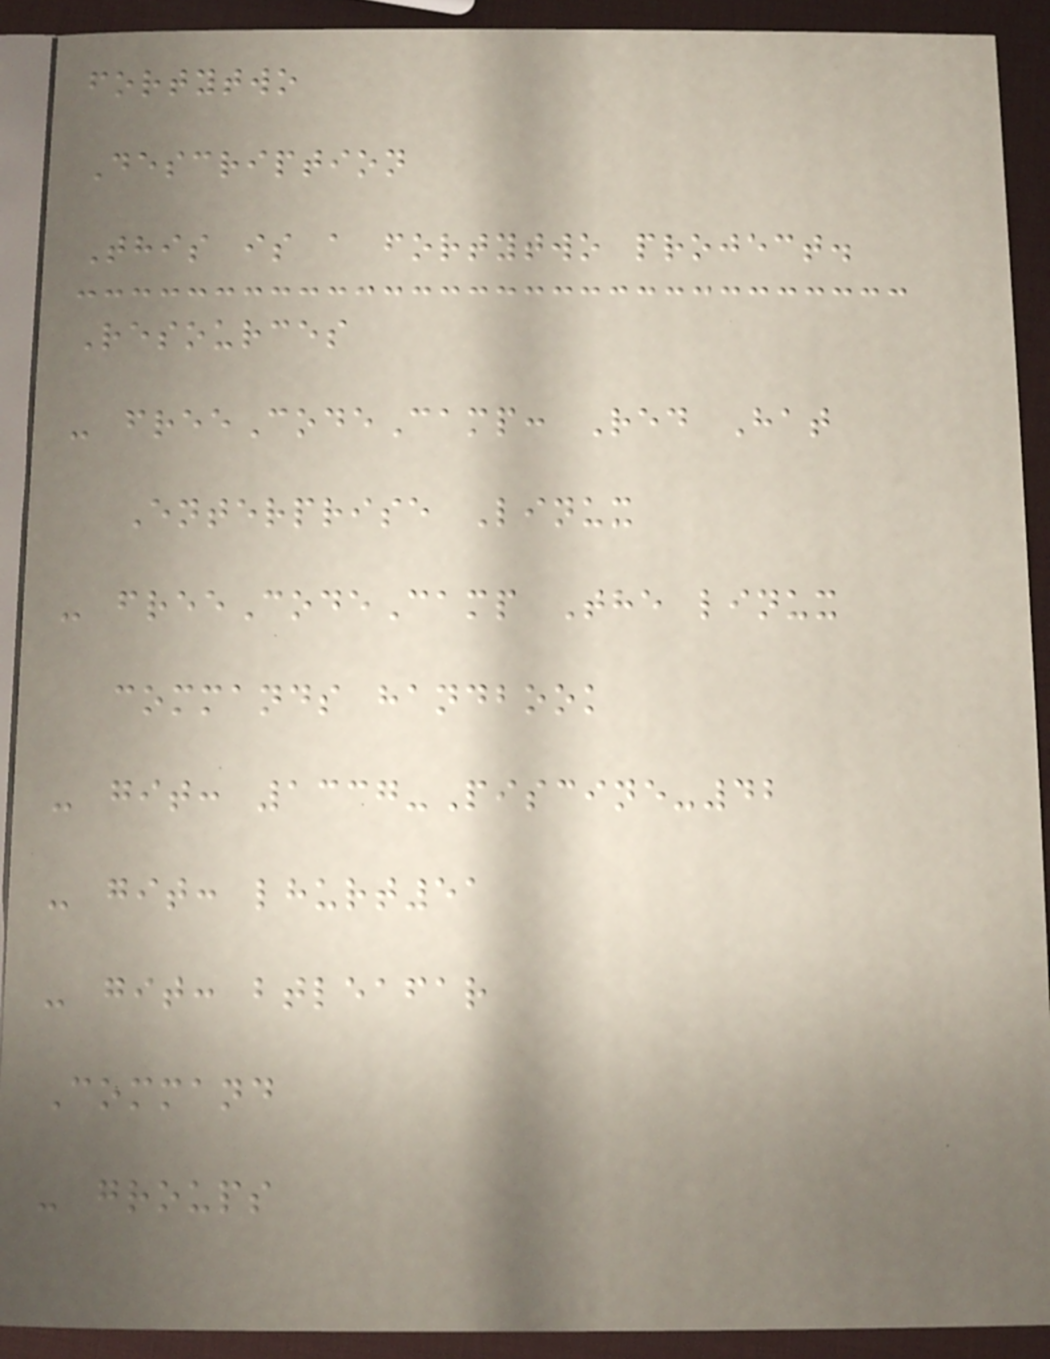fortytwo
Description
This is a fortytwo project.
Resources
- freeCodeCamp: Red Hat
Enterprise Linux
- freeCodeCamp The linux
commands handbook
- git: 1337-Piscine-42
- git: lhurt51
- git: btleafar
Command
- groups
